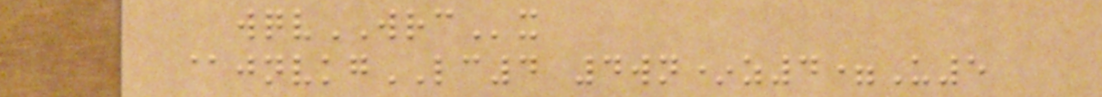wqvWRCx
@jnvkgLC4 4wn*z4=U5
